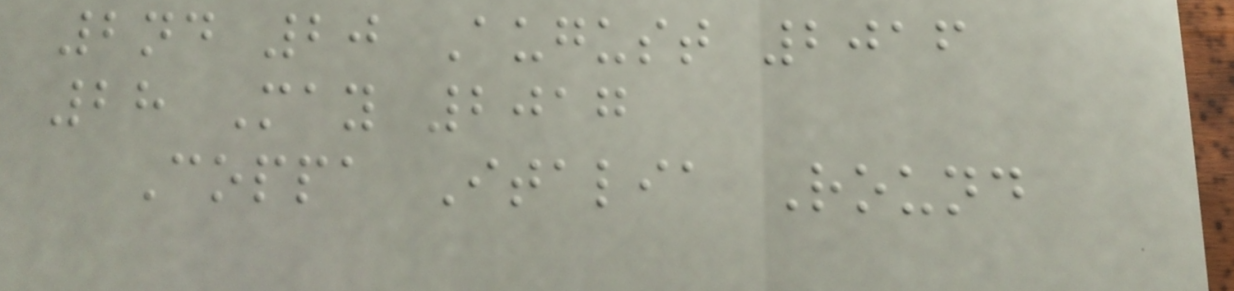2nd 20 August 2016
28 May 2017
Coppa Italia Round
